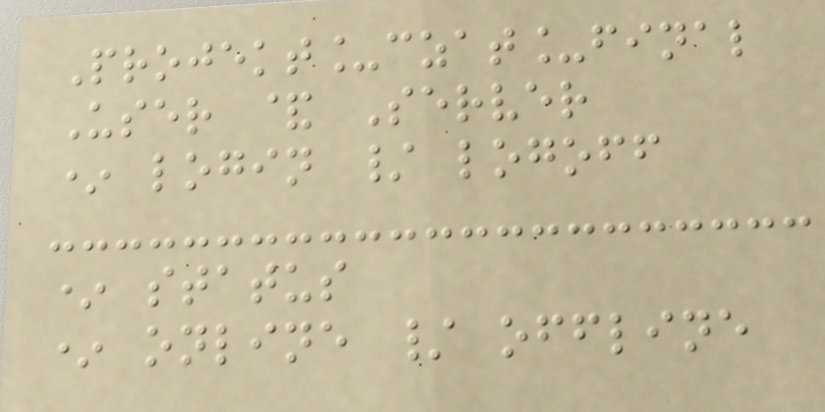Projekt_czat_final
User & Server
* login / logoff
* status
* online / offline
